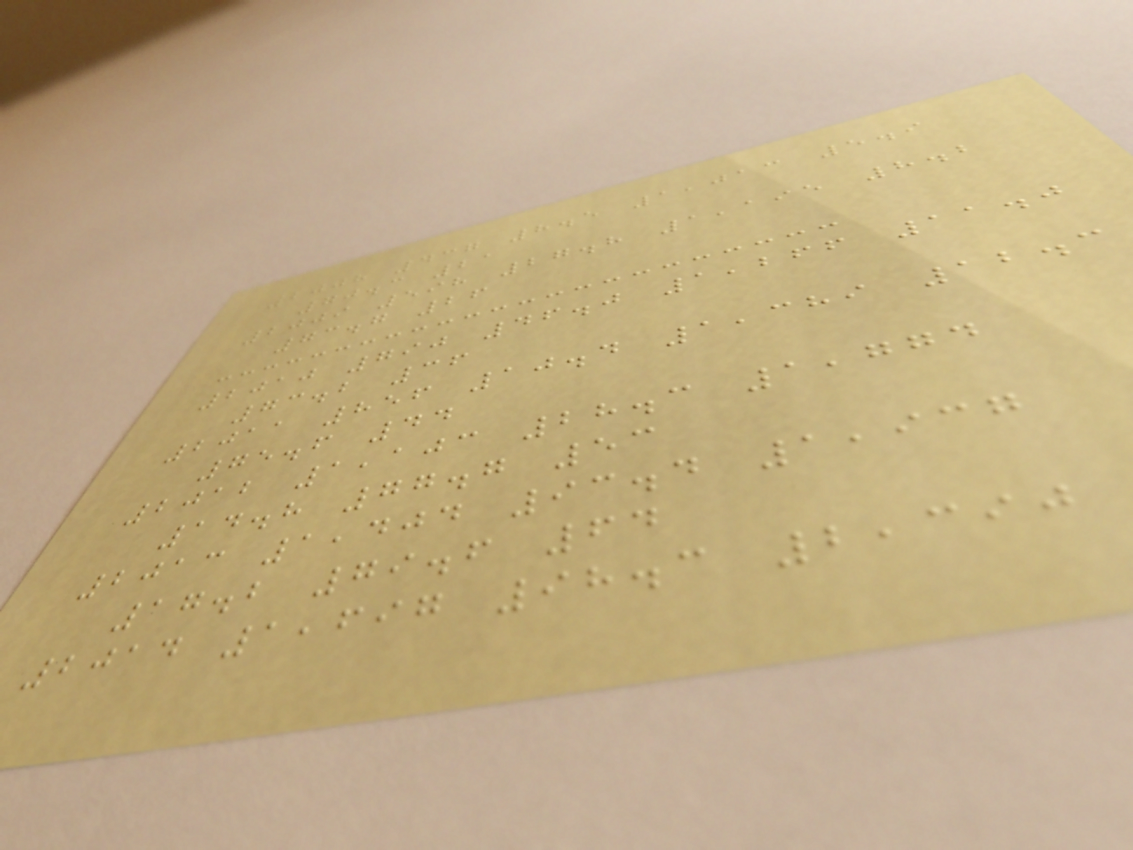2008 437 8.5 1,013 5.9
70.3 21
2009 598 27.8 1,195 8.2
73.7 26
2010 790 46.0 1,266 11.0
73.2 36
2011 856 10.4 1,389 12.3
75.6 44
2012 1,103 28.3 1,774
14.8 77.7 53
2013 1,404 93.4 1,937
17.2 79.6 64
2014 1,697 98.3 2,390
